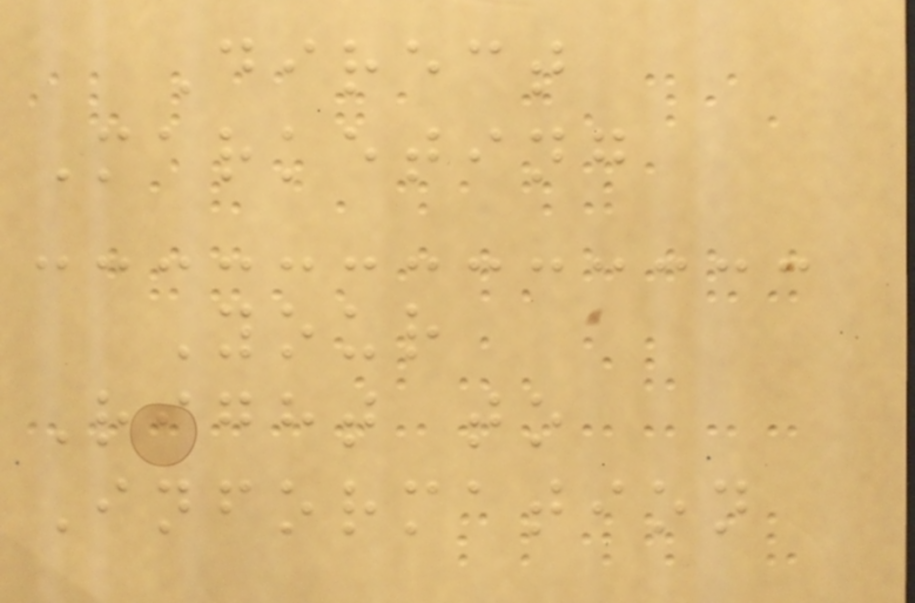Direct
Marketing
Your
Right to
Information
